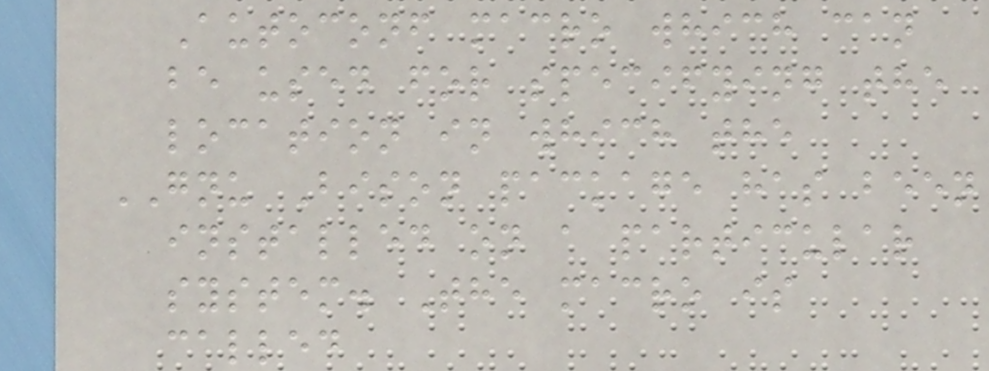Autoconf macro which can
be used for specifying the
location in which the
GNU Bison package has been
installed on a particular
system. The macro is
called
